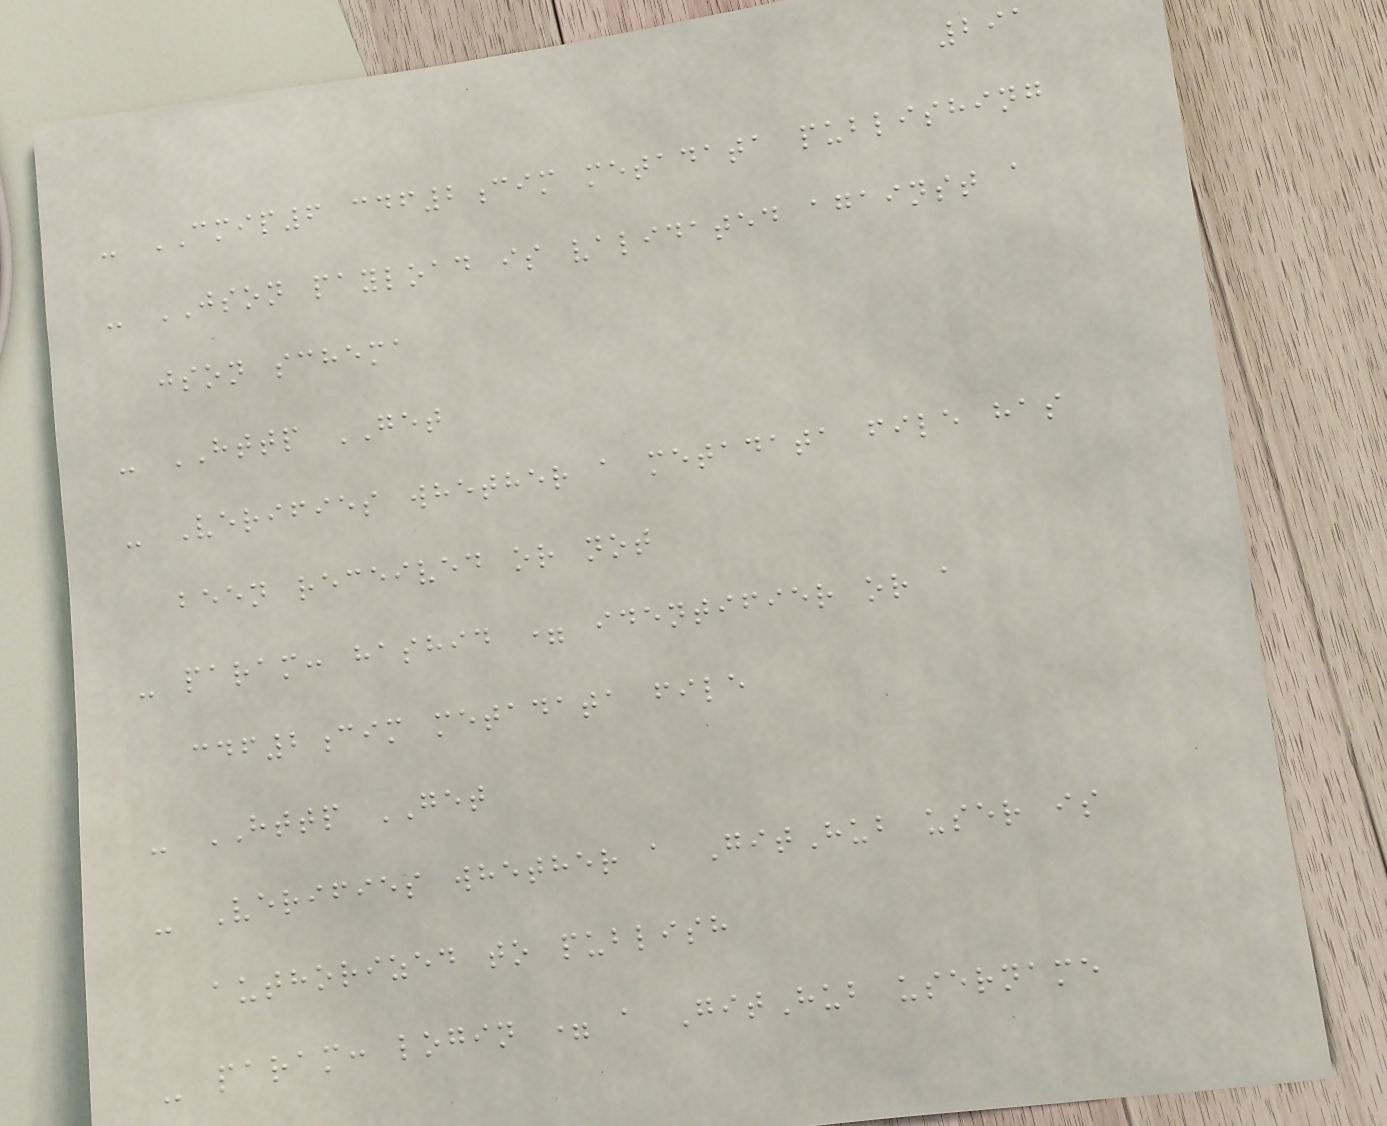291
- CMIP6 cdf2cim metadata publishing
- JSON payload is validated against a
json schema
- HTTP GET
- Verifies whether a metadata file has
been received or not
- param: hashid = identifier or a
cdf2cim metadata file
- HTTP GET
- Verifies whether a GitHub user is
authorized to publish
- param: login = a GitHub username
